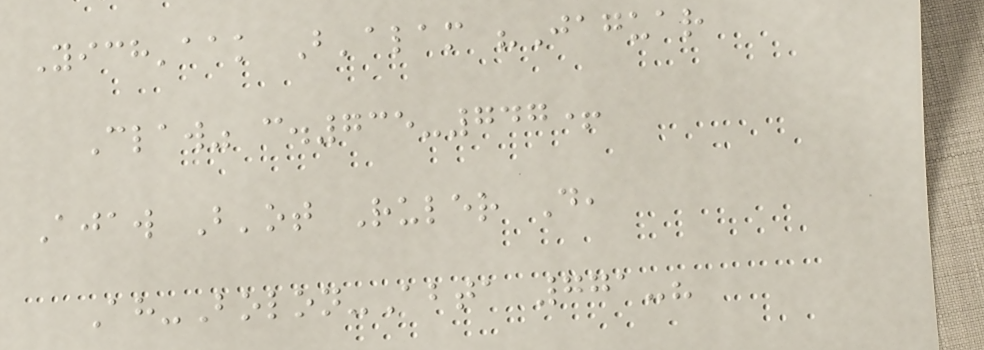Yich'aak B'alam "Jaguar
Claw" c.735-747+
Ajaw B'ot Ruler D,
Ah-Bolon-Abta 771-?
